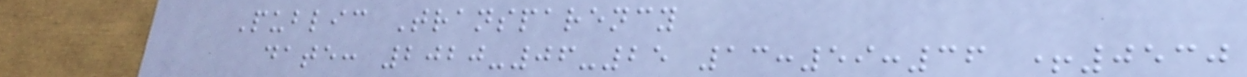Public Transparency
date: 2020-06-25 13:59:36 +0530
